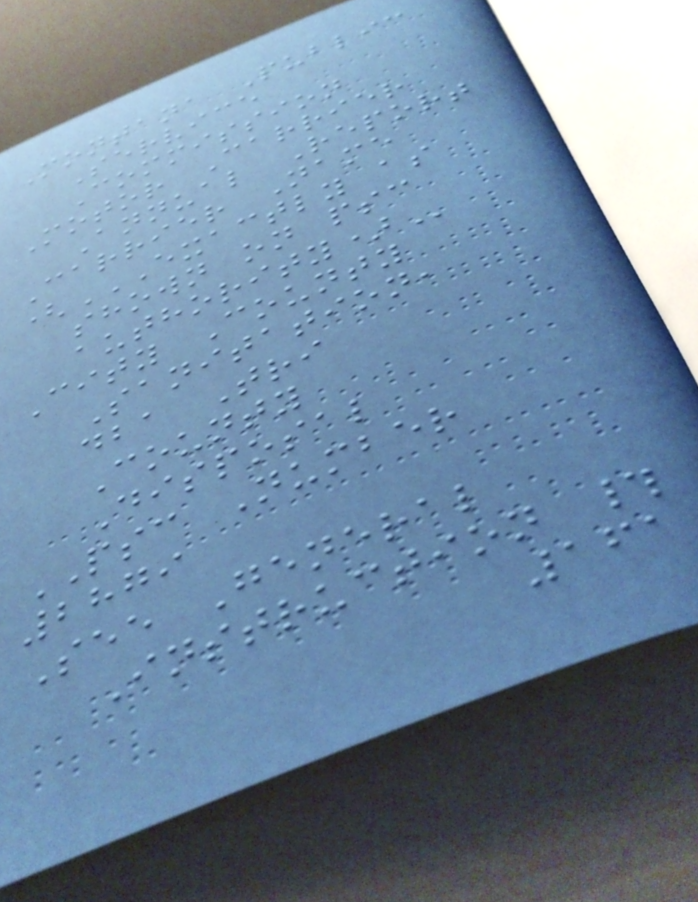Montana Public
Service
Commission
Motor Carrier
Annual Report
Carrier Name
(EXACTLY AS
SHOWN ON PSC
AUTHORITY)
City County
Sanitation,
dba Tri
County
Disposal
PSC Number
2879
See General
Instruction #
161
